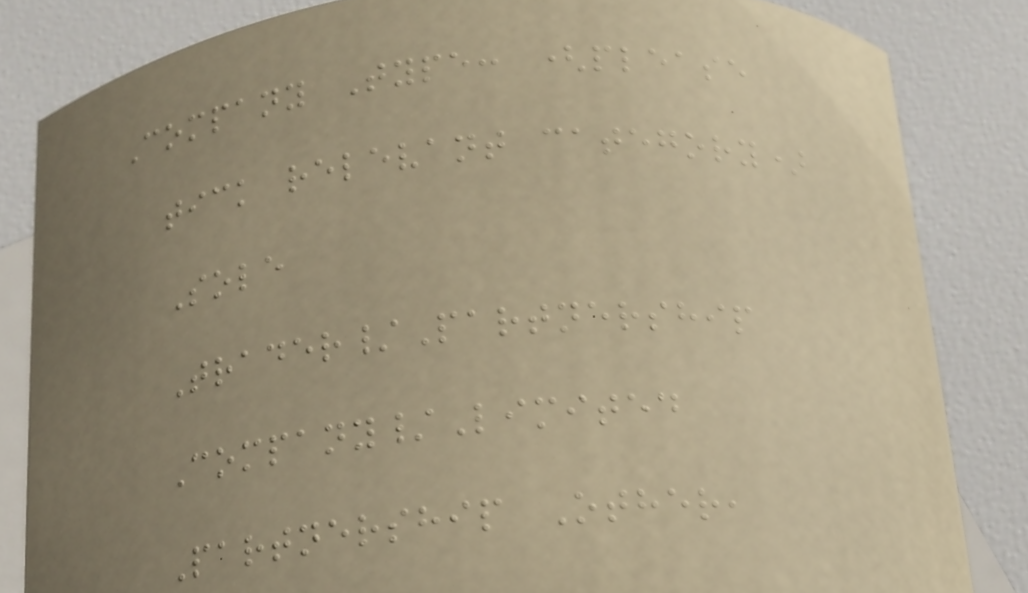Company Type: (please
tick relevant category)
Sole
Trader/Partnership
Company/Limited
Partnership Other,
